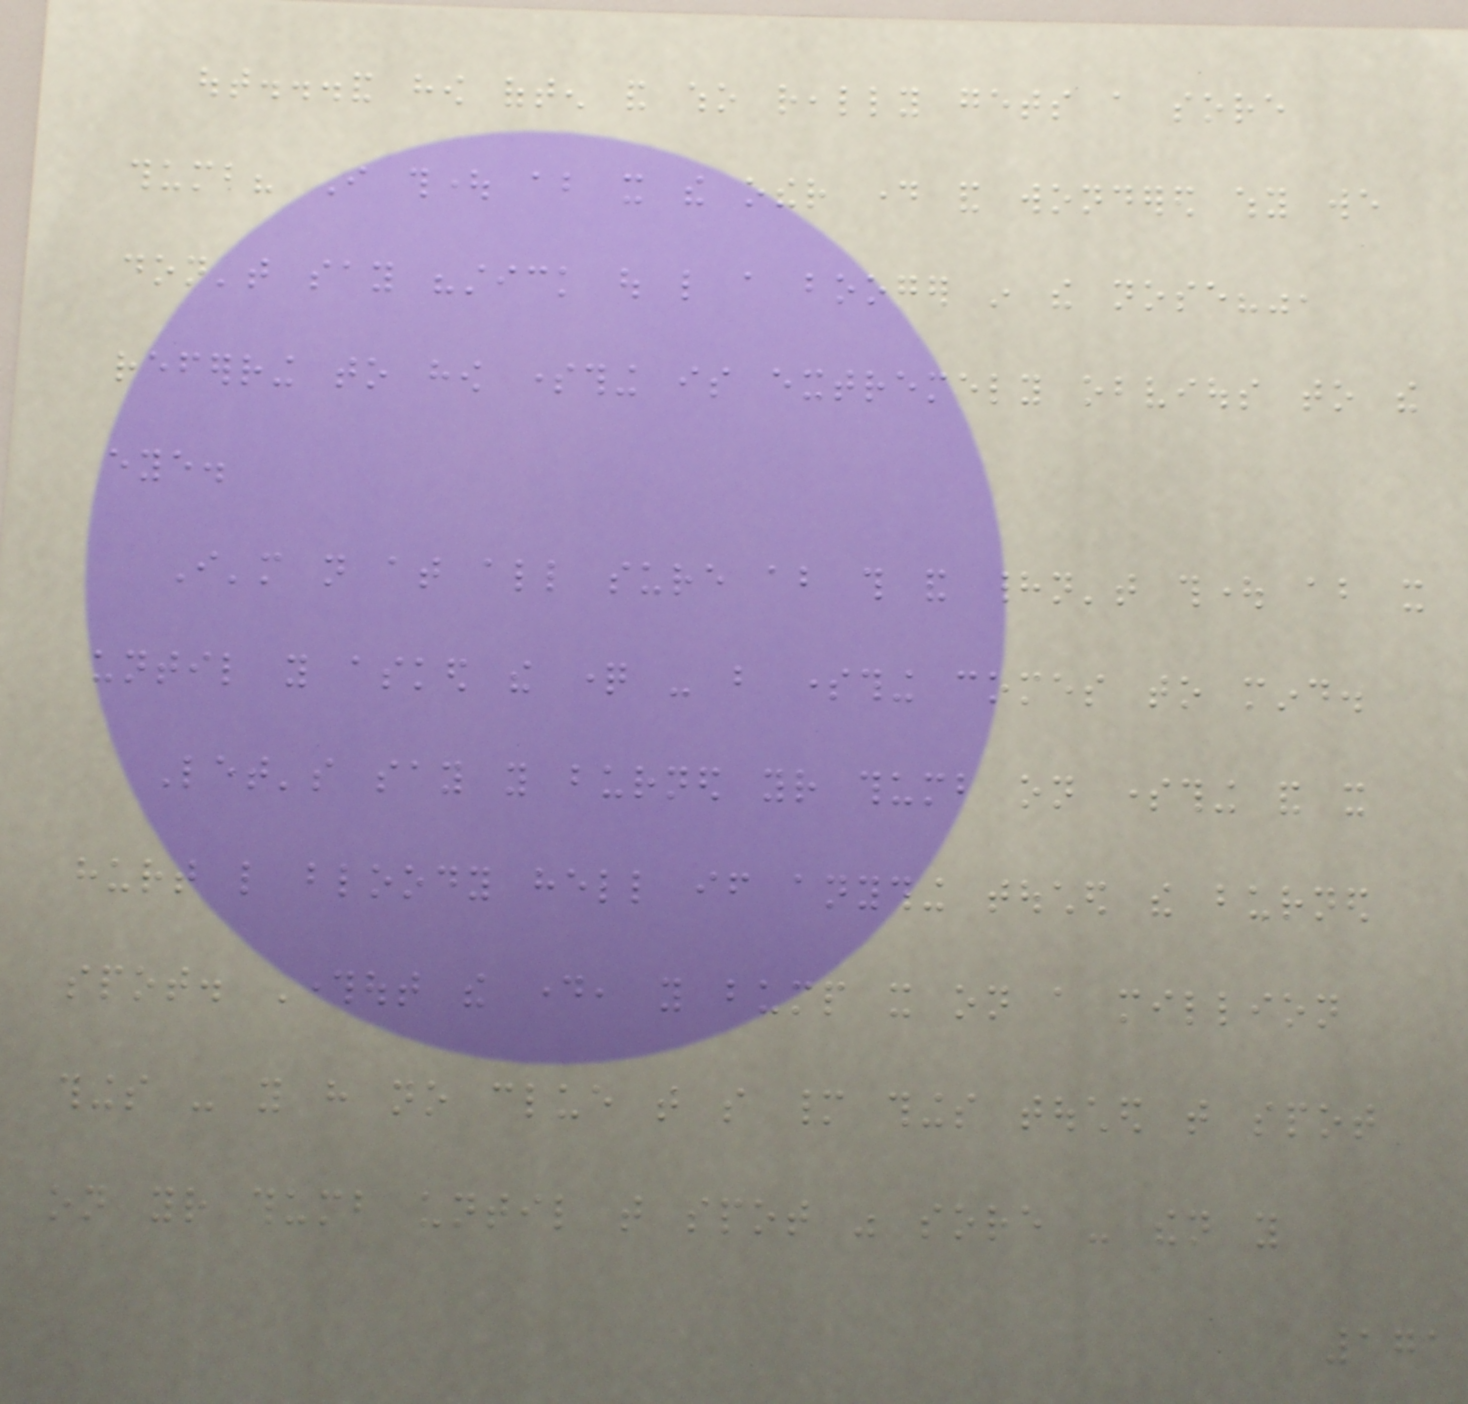out...and how often and who really gets a sore
thumb? I thought about it the other day and wondered why we
don't say "stick out like a booger in the nose?",
referring to how something is extremely obvious to the
eye.
I'm not at all sure about this and hadn't thought about it
until you asked the question - but something comes to mind.
Let's say you burned your thumb on something and it
hurt like bloody hell if anything touched the burned
spot. Throughout the day, you bump it on a million
things - you have no clue that so many things touched that spot
on your thumb until that spot was sore - then you
171
